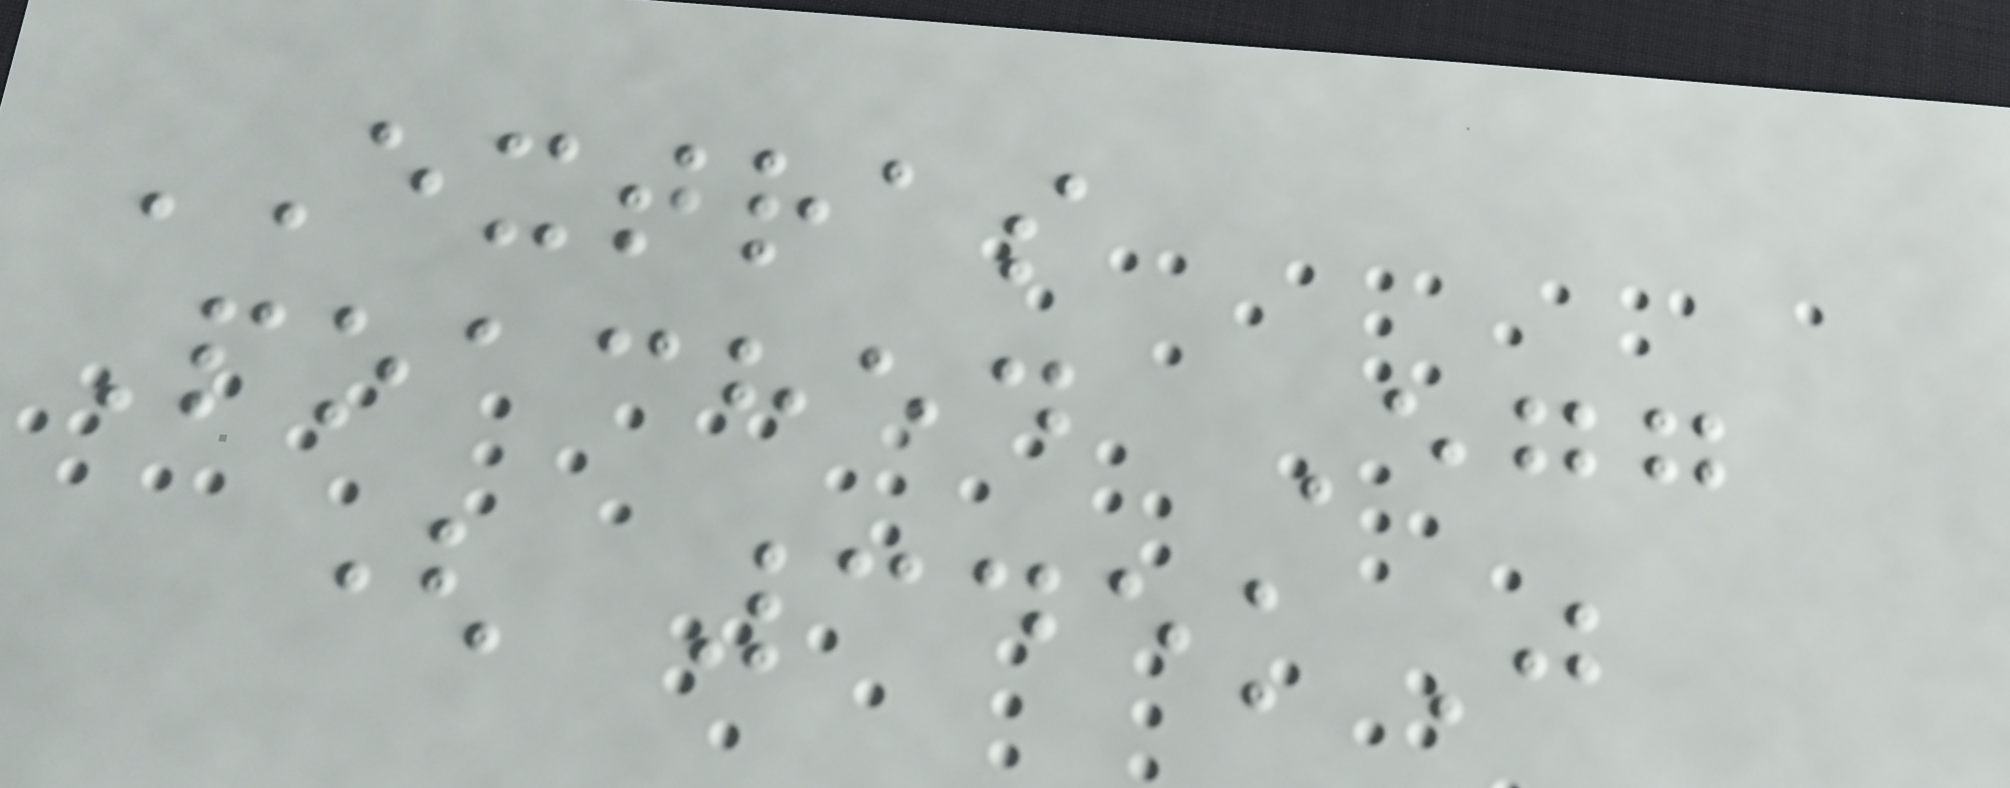EXTRAS
Poached Egg
( 345kJ
